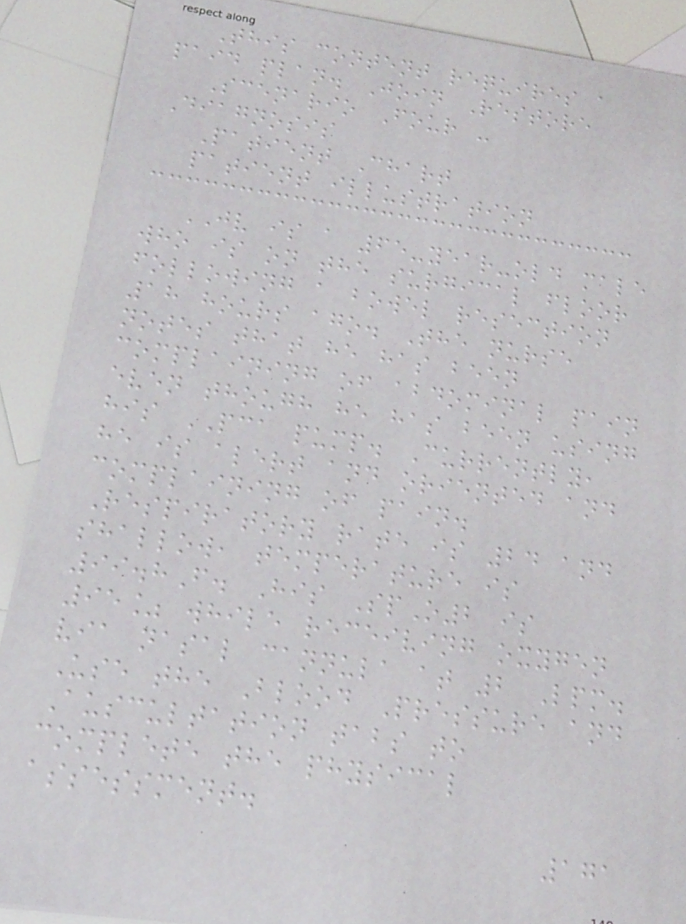This content requires a
paid plan. Join Restore
Scenario Four -
Diagnosis
Patient Chart
patient illustration
JV is a 65-year-old male
who is on the surgical floor
following a bowel resection
18 hours ago. The nurse
notes that he has been
complaining of abdominal pain
even though he has been using
his PCA pump. Currently,
he is alert and oriented and
complaining of pain.
Respiratory rate is 24 and
shallow, temperature is
99.8F. His SpO2 is
95% while receiving oxygen
via nasal cannula at 2 Lpm.
Use the Blood Pressure and
Auscultation tabs to
complete the physical
assessment.
171
